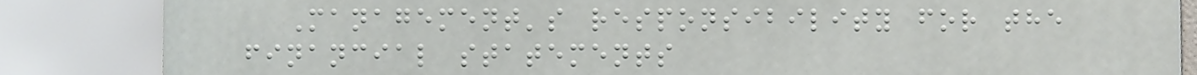Management's responsibility for the
financial statements
